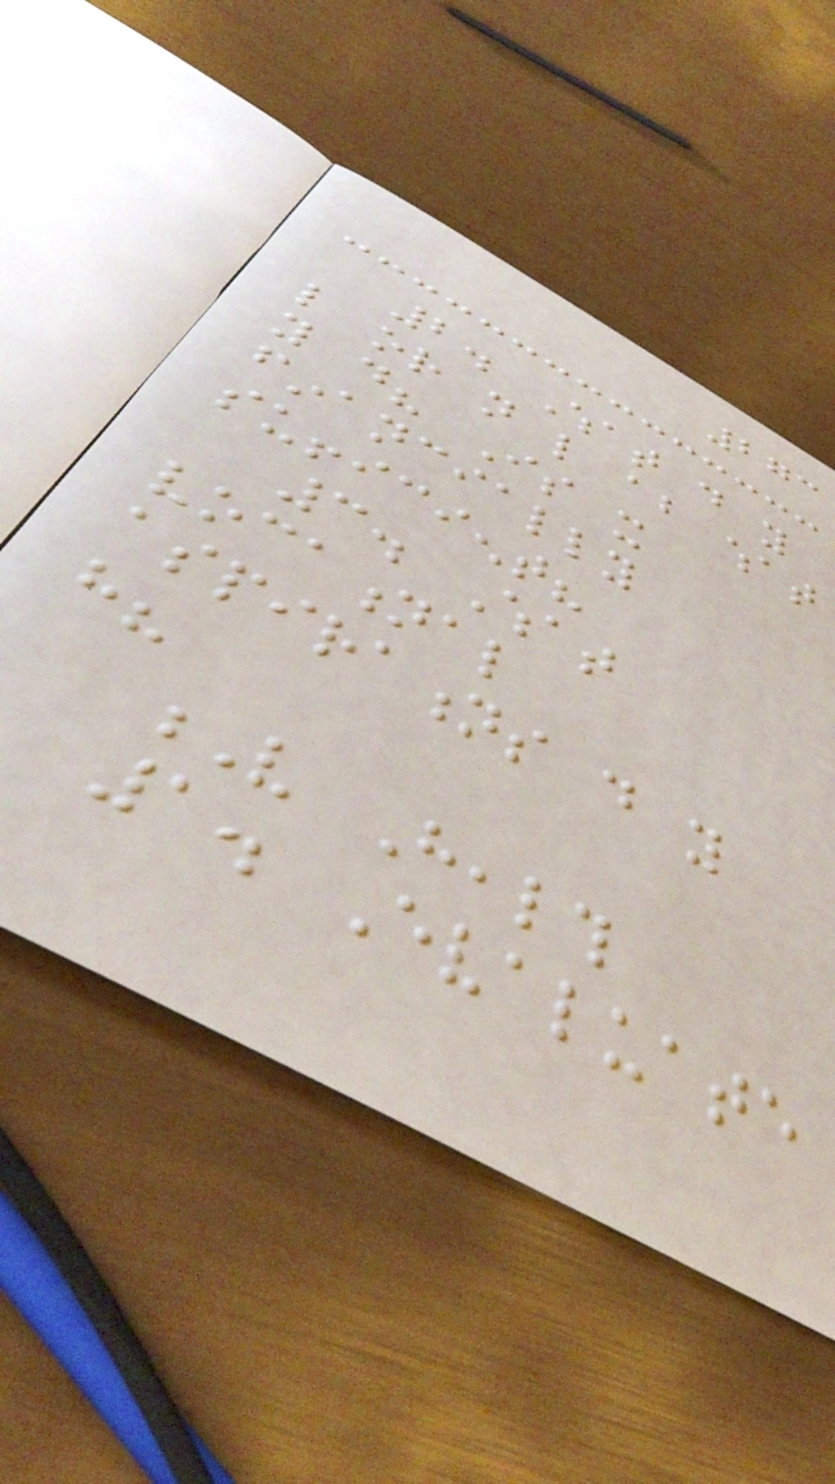273
2. What do you
like or not like about what
you do? Is it
financially
sufficient?
3. What
vocational
aspirations do you
have?
V Health
1. Evaluate
